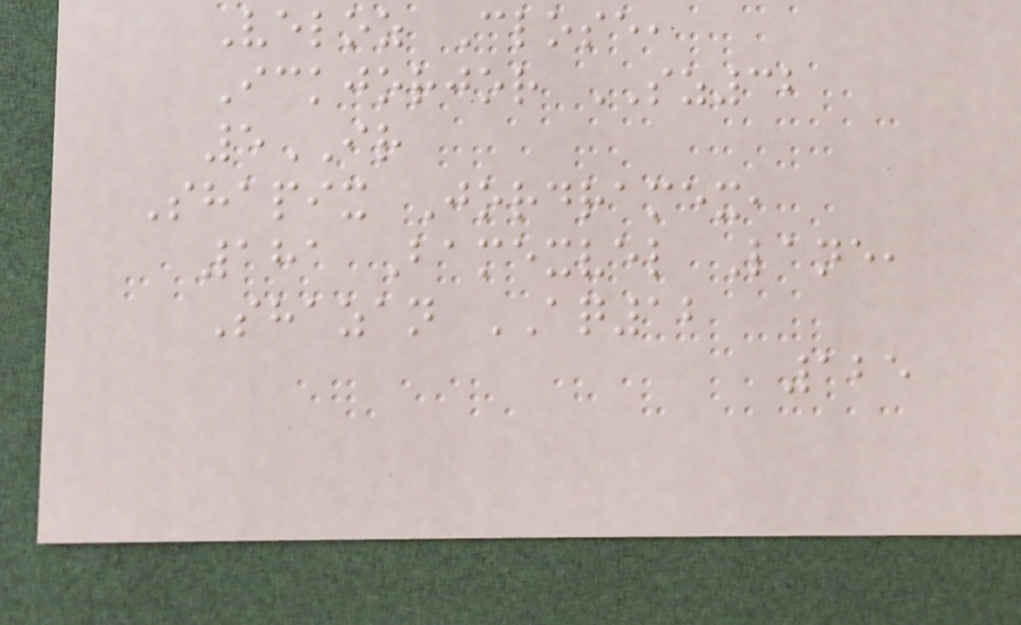Veloz Close,
Ickjorjor SZ32
5IR
Shapix Jordramex,
181 Bamexvel Lane,
Shazan AQ12
125
